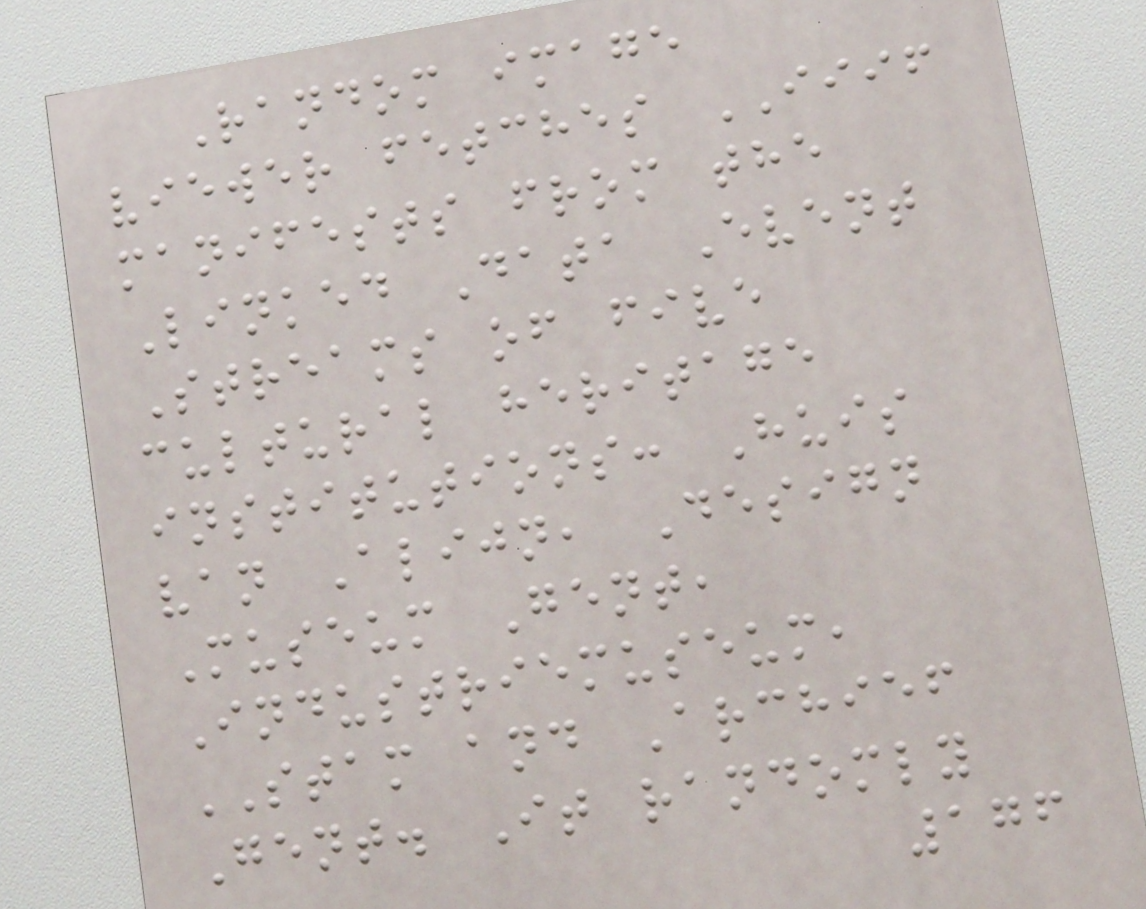Random image
viewer fetches IIIF
manifests from the
Linked Data Event
Streams of five
cultural heritage
institutions: Huis
van Alijn, Design
Museum Gent,
Industriemuseum,
STAM and Archief
Gent. It randomly
176
